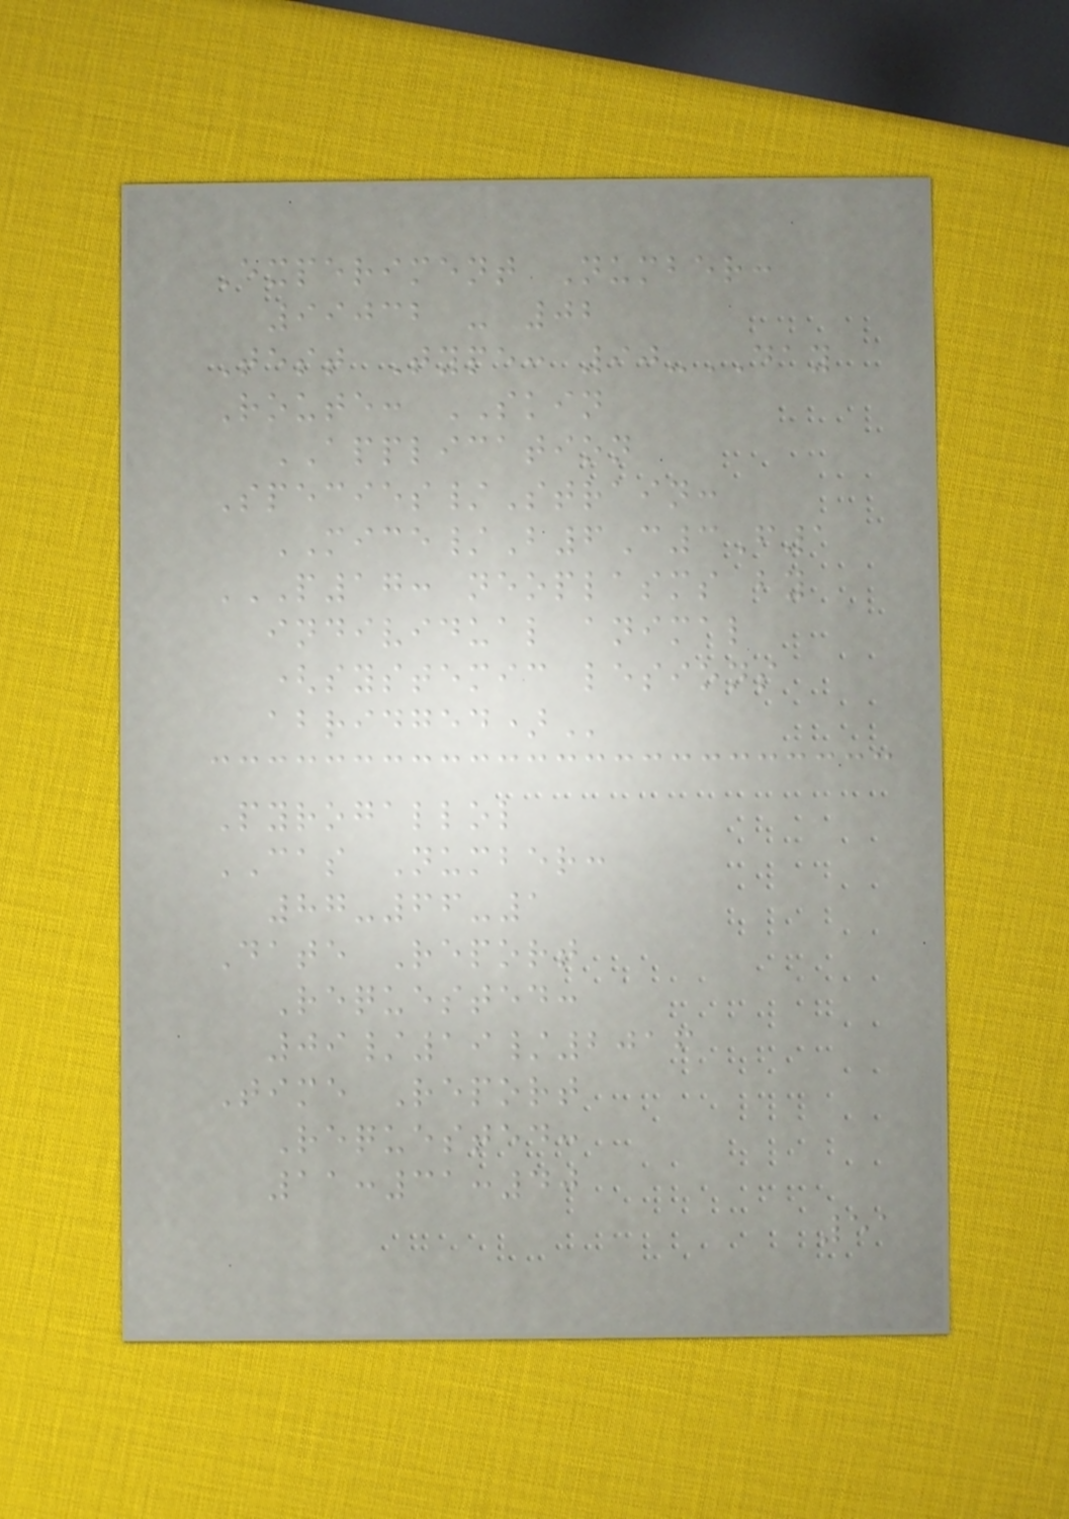Experiment Number:
99032 - 02
Test Type: 90-DAY
Route: SKIN
APPLICATION
Species/Strain:
MICE/B6C3F1
P17: NEOPLASMS BY
INDIVIDUAL ANIMAL
(SYSTEMIC LESIONS
ABRIDGED)
Pyrogallol
CAS Number:
87-66-1
Date Report
Requested:
09/19/2016
Time Report
Requested:
11:31:40
51
